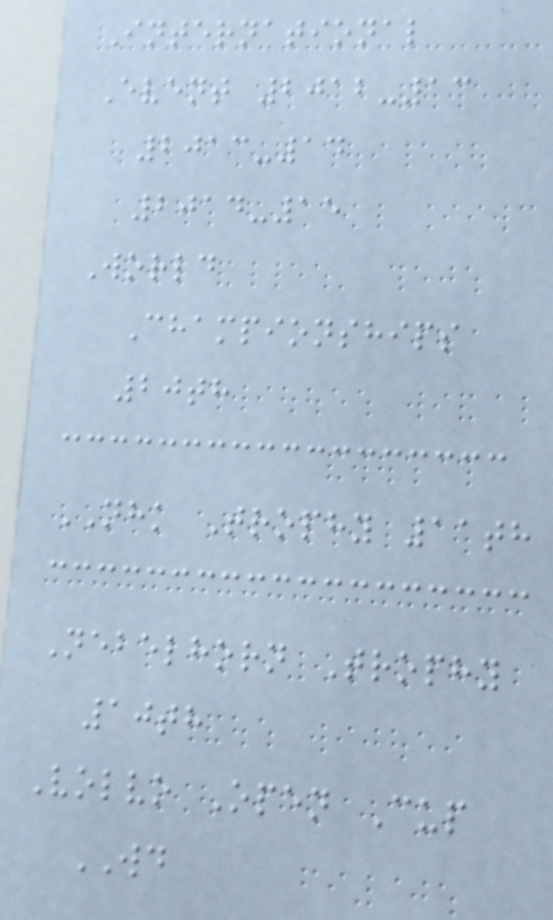International
Event 2012-13
2013-14
2014-15
World
Championships
20th
NHK Trophy 11th
Nebelhorn Trophy
10th
Volvo Open Cup
WD
